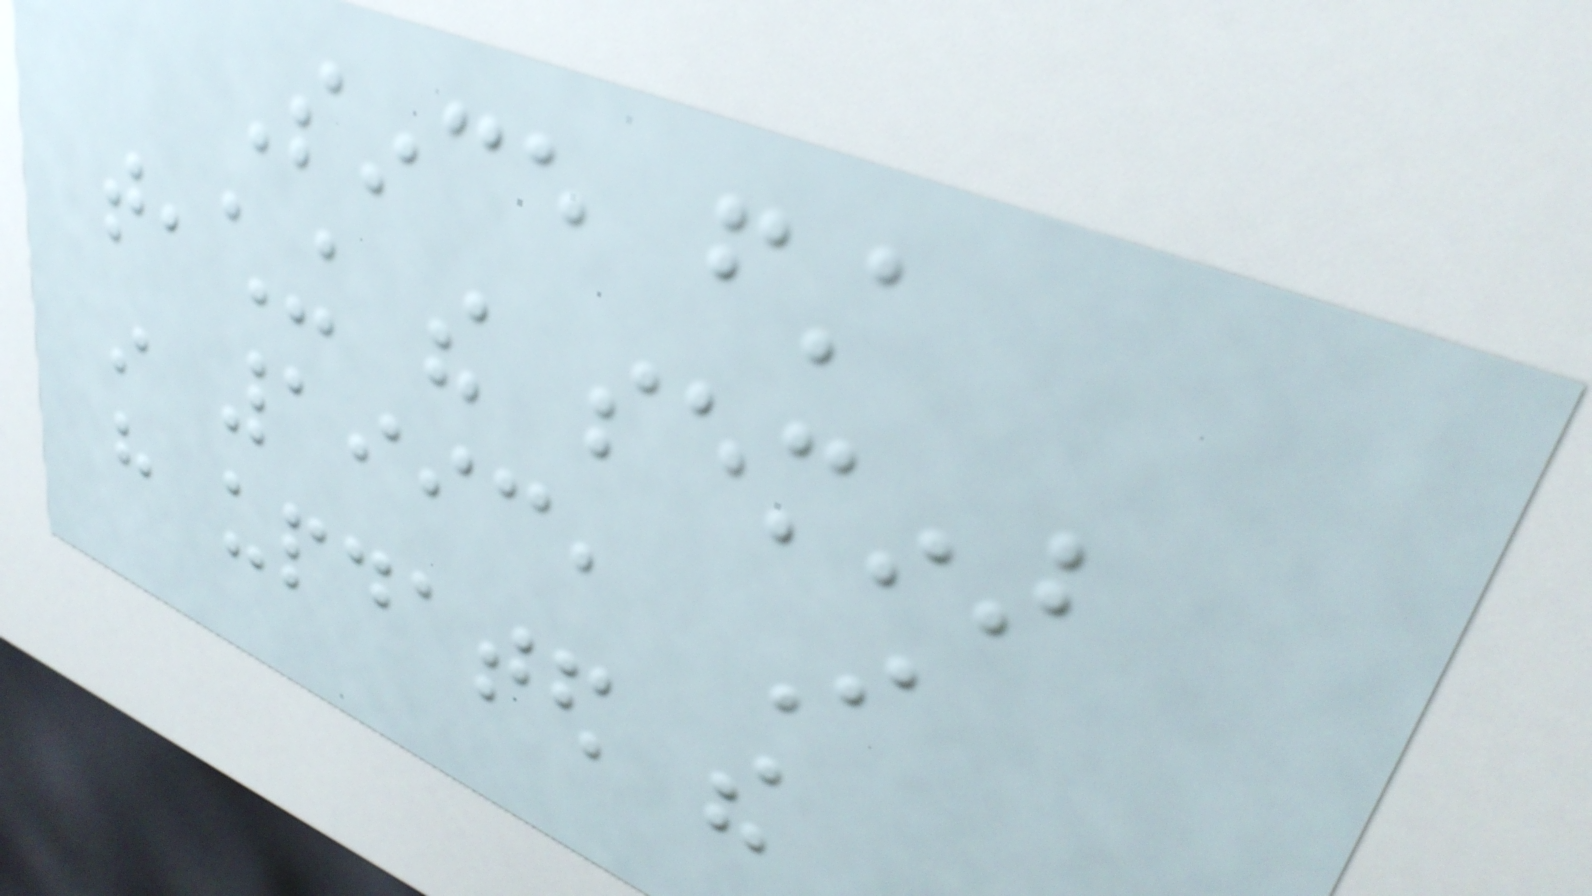Since first
teaching the seminar
in 1993, I
have updated the
